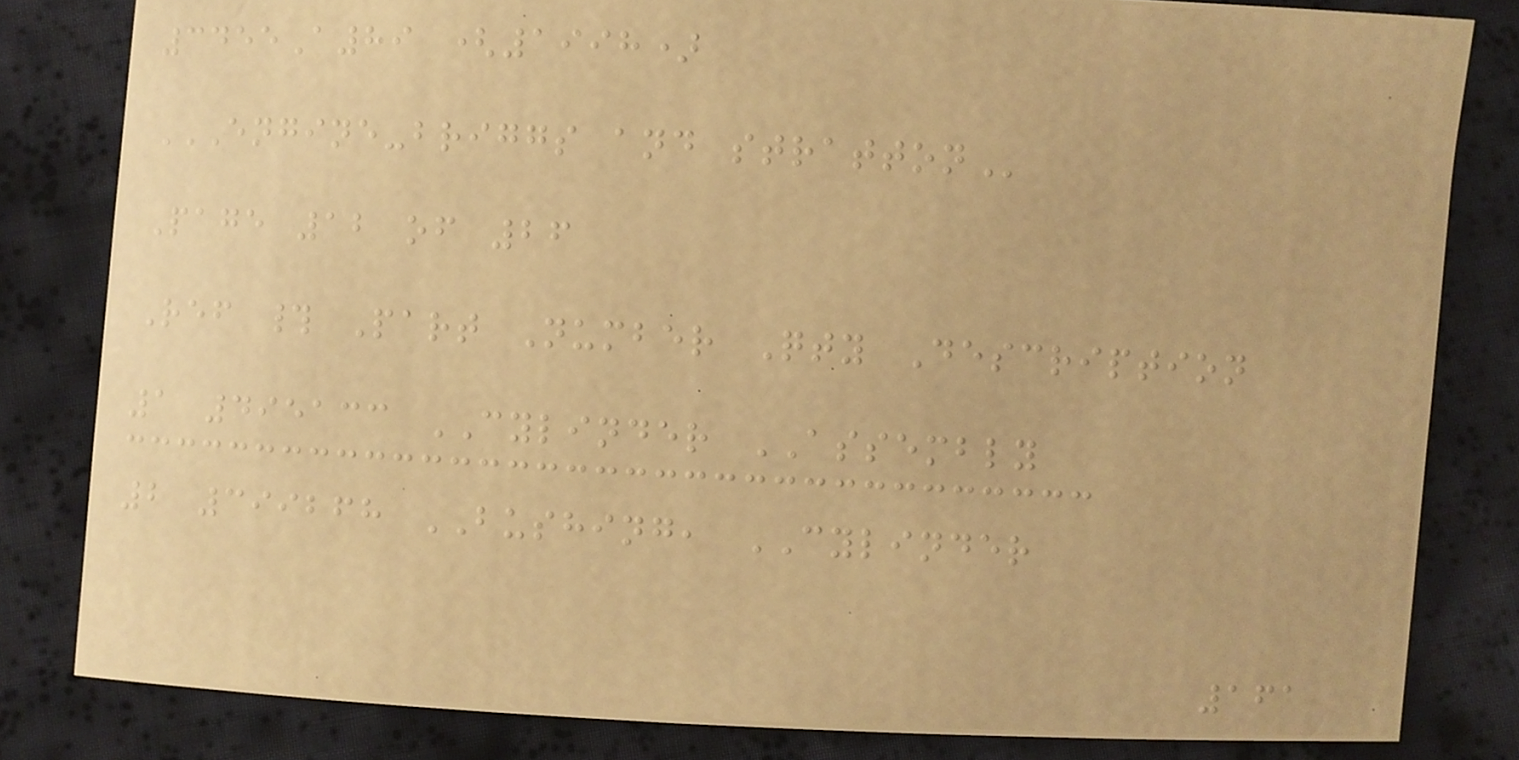3455A89 (1998)
ENGINE-BRIGGS AND STRATTON
Page 12 of 26
Ref # Part Number Qty Description
1 495133 CYLINDER ASSEMBLY
2 399268 BUSHING, CYLINDER
161
